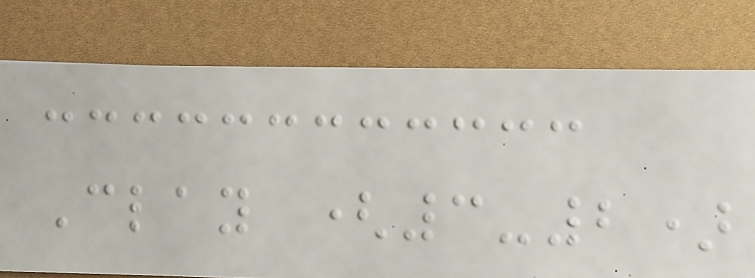Clay (3-2)
